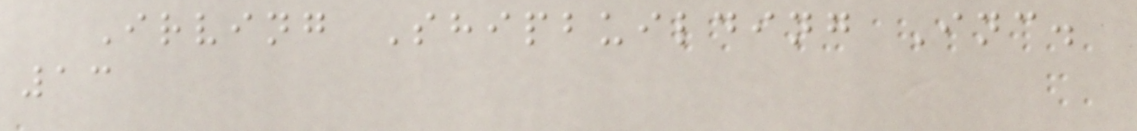Irving Shipbuilding Inc.
13
